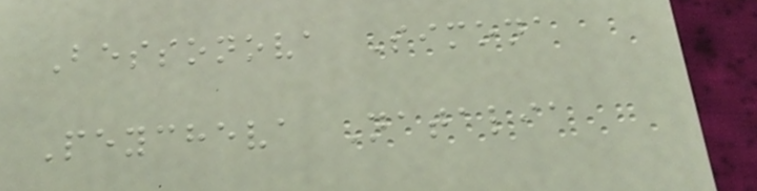Bessonova Simona
Peycheva Natalia
